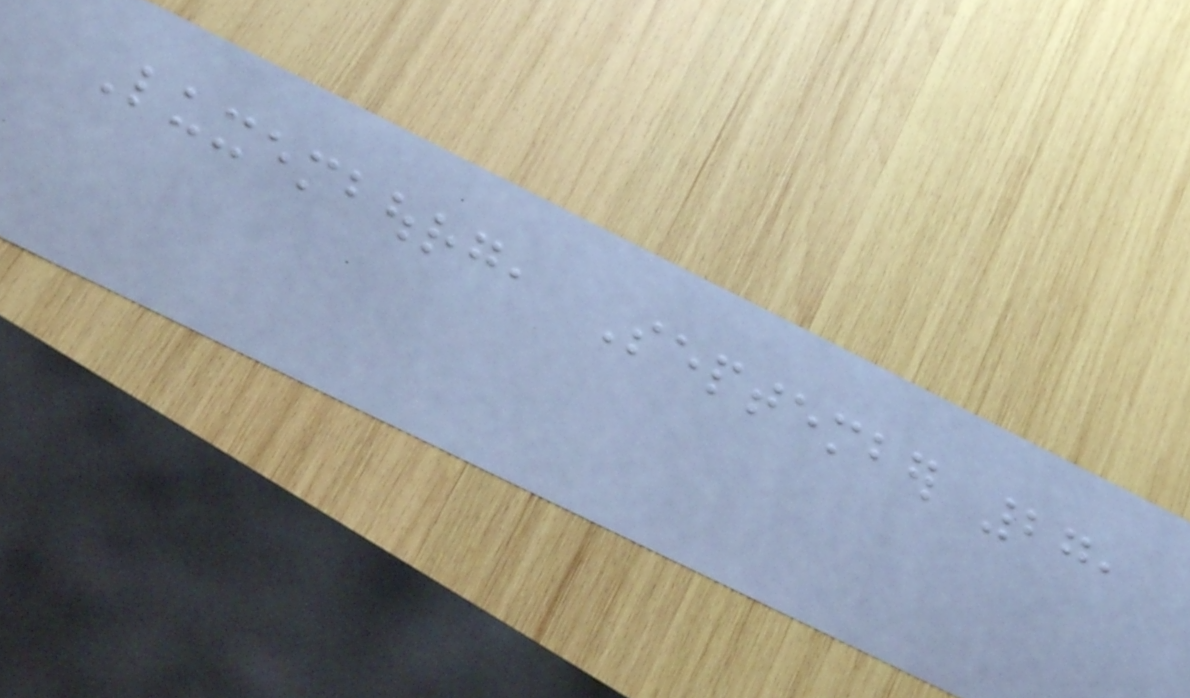Luxembourg, September 27,
